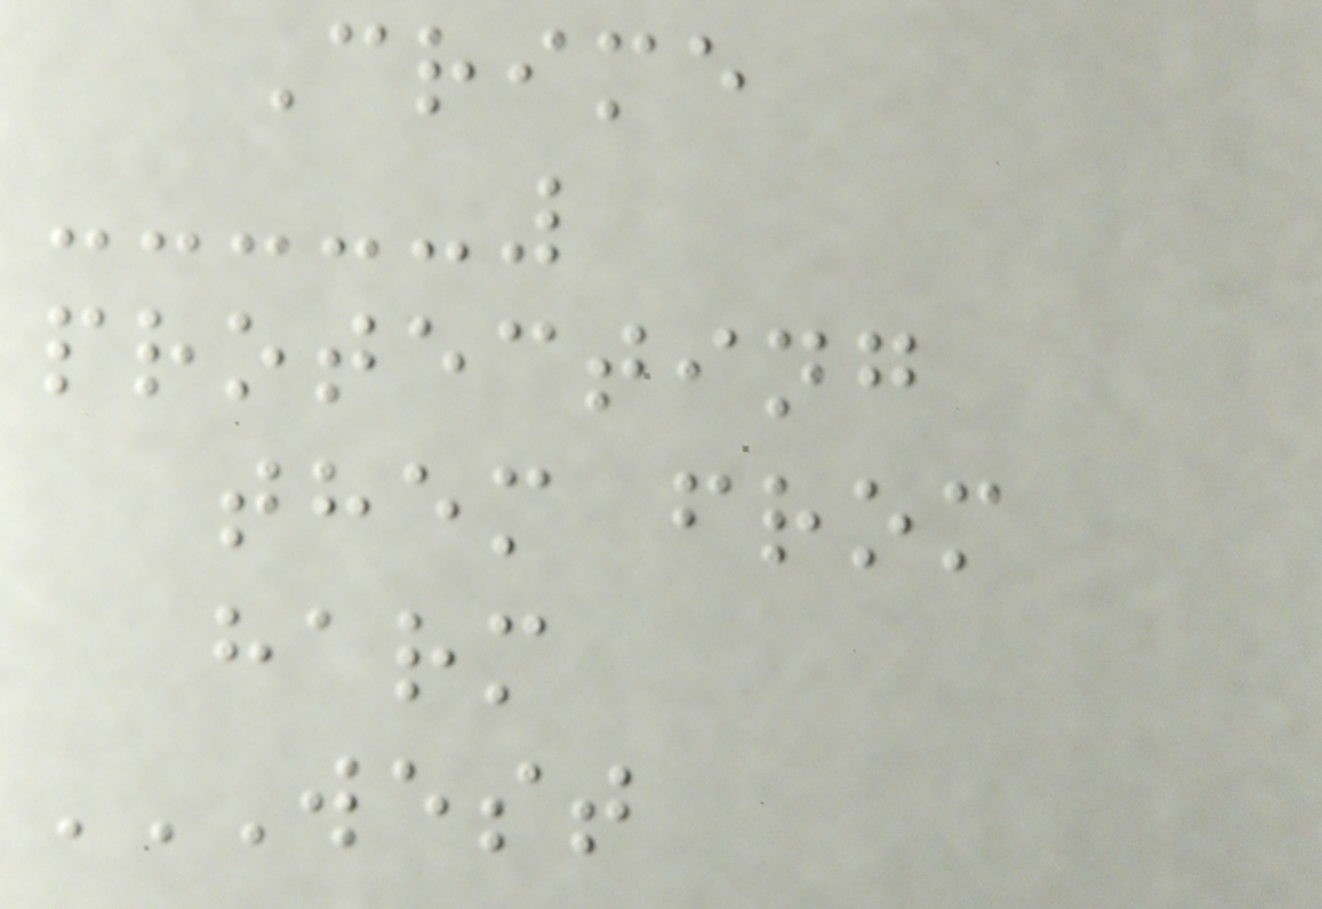Crime
protecting
them from
harm
WEST
